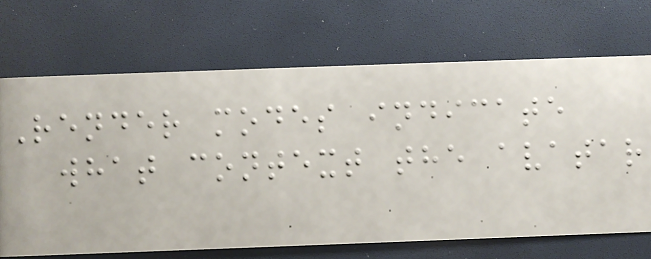Render modes indicate
what context the avatar
